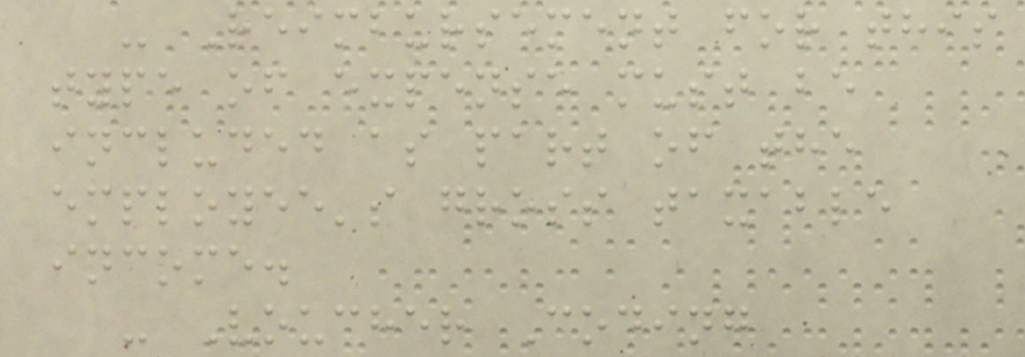- Reimbursement for this
type of expense must be
included as part of the
employee's gross taxable
income.
- Voucher Coding
